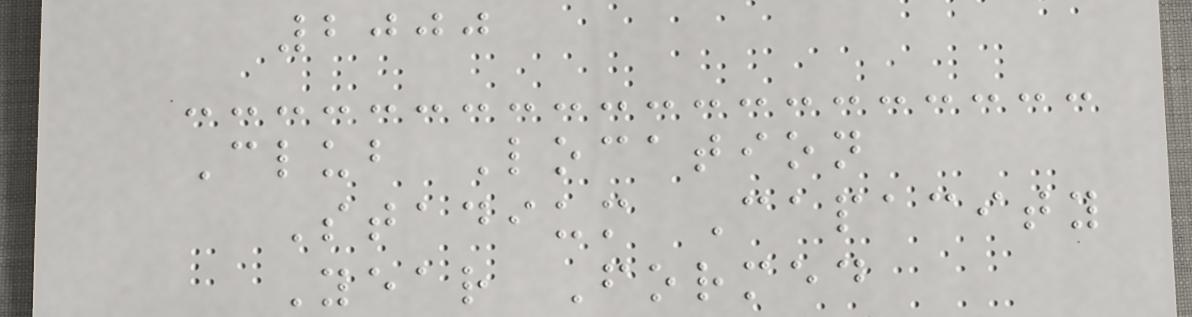2000
Club Location
Stadium Capacity
Year Formed
